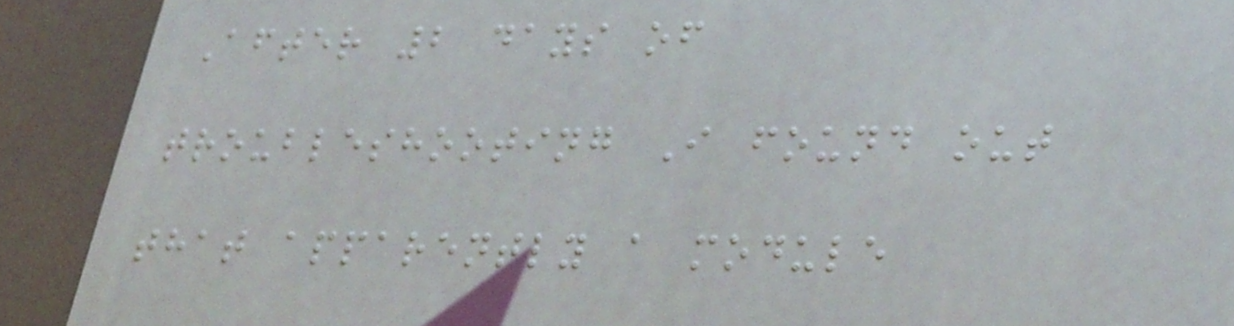After 2 days of
troubleshooting I found out
that apparently a module
